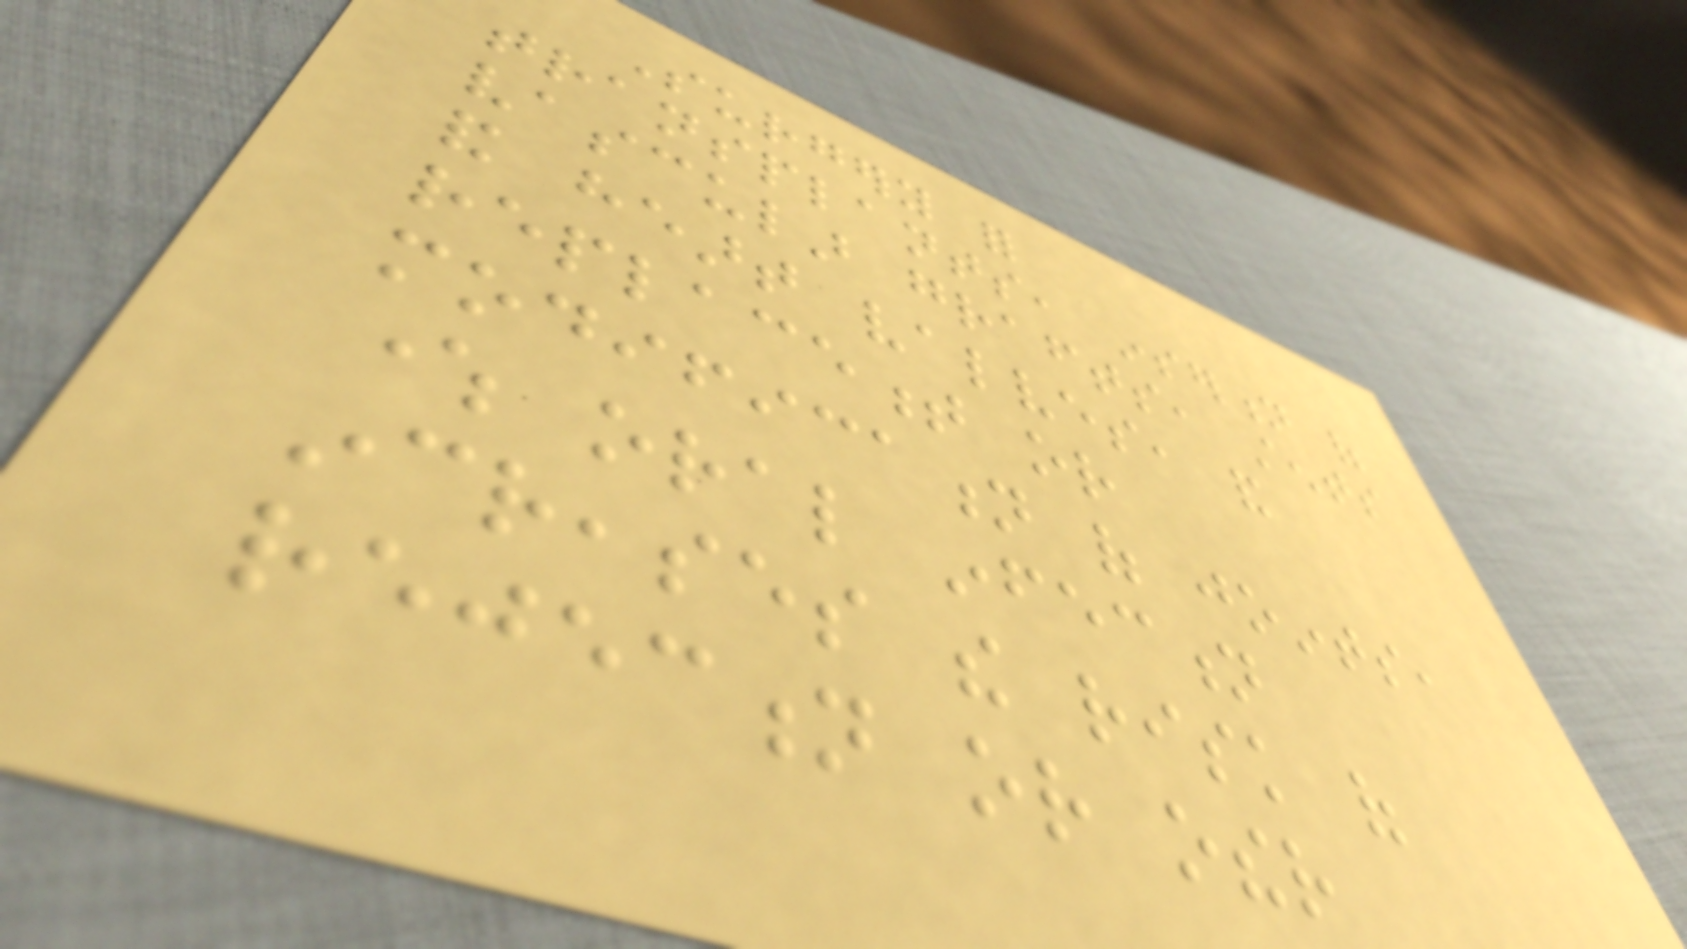Surgery for
transplants, insertion of
vascular grafts, stents
and heart valves, and
replacement or
modification of joints,
where oral infection
increases the risk of
rejection or other
